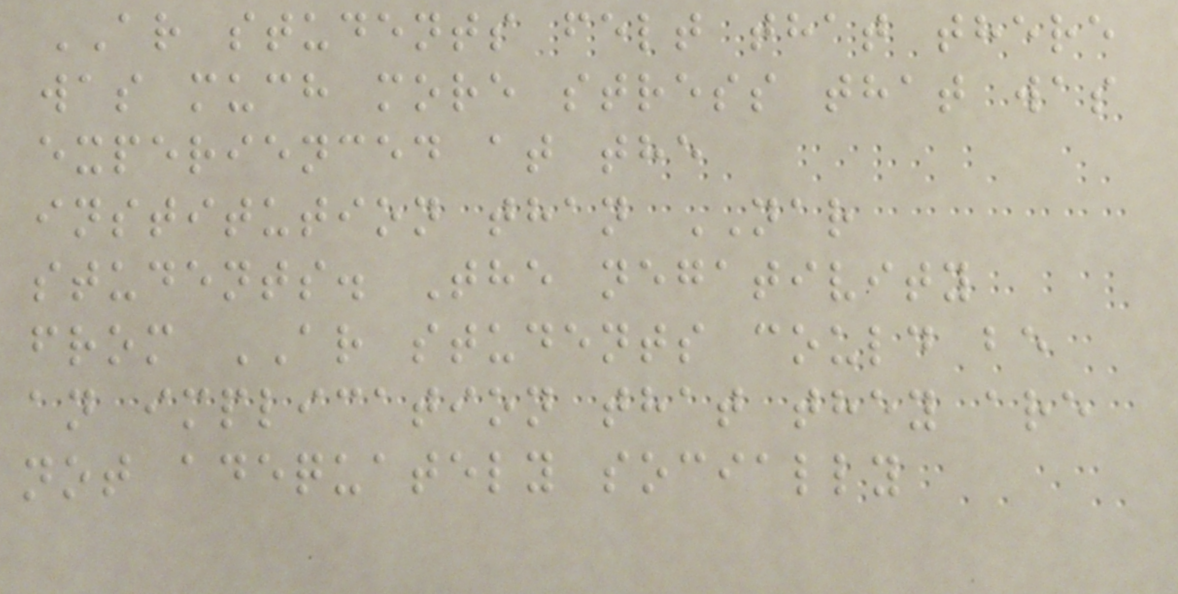AR students felt that there
was much more stress that was
experienced at the
institution than NAR
students. The negativity
from AR students could be
an implication that they are
not adequately socially
